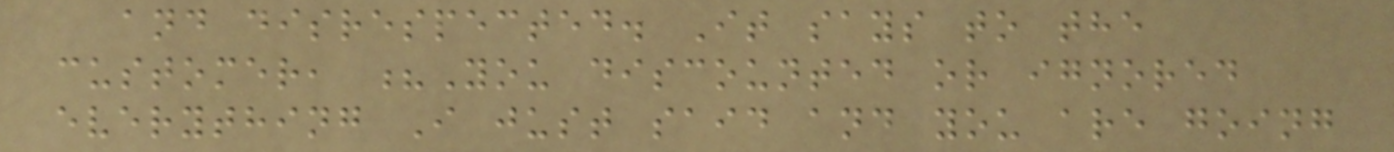and disrespected. It says to the
customer, ?You discounted or ignored
everything I just said and you are going
